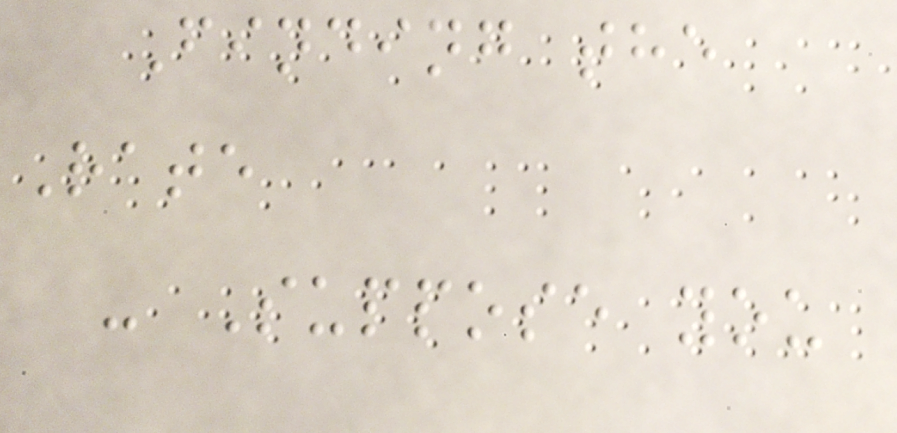Finding the
Rate
- Suppose you
